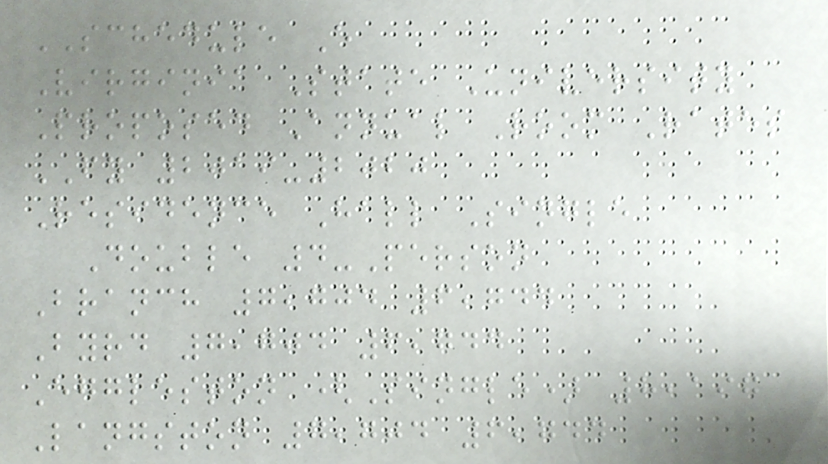SCHEDULE E
Virginia State University
Proposed Annual Room Rates
FY 2019-2020
Residence Hall Single
Double 4-Person
Branch 7,704 6,744
Byrd 7,704 6,744
Eggleston (Single) 8,197
Langston 7,704 6,744
